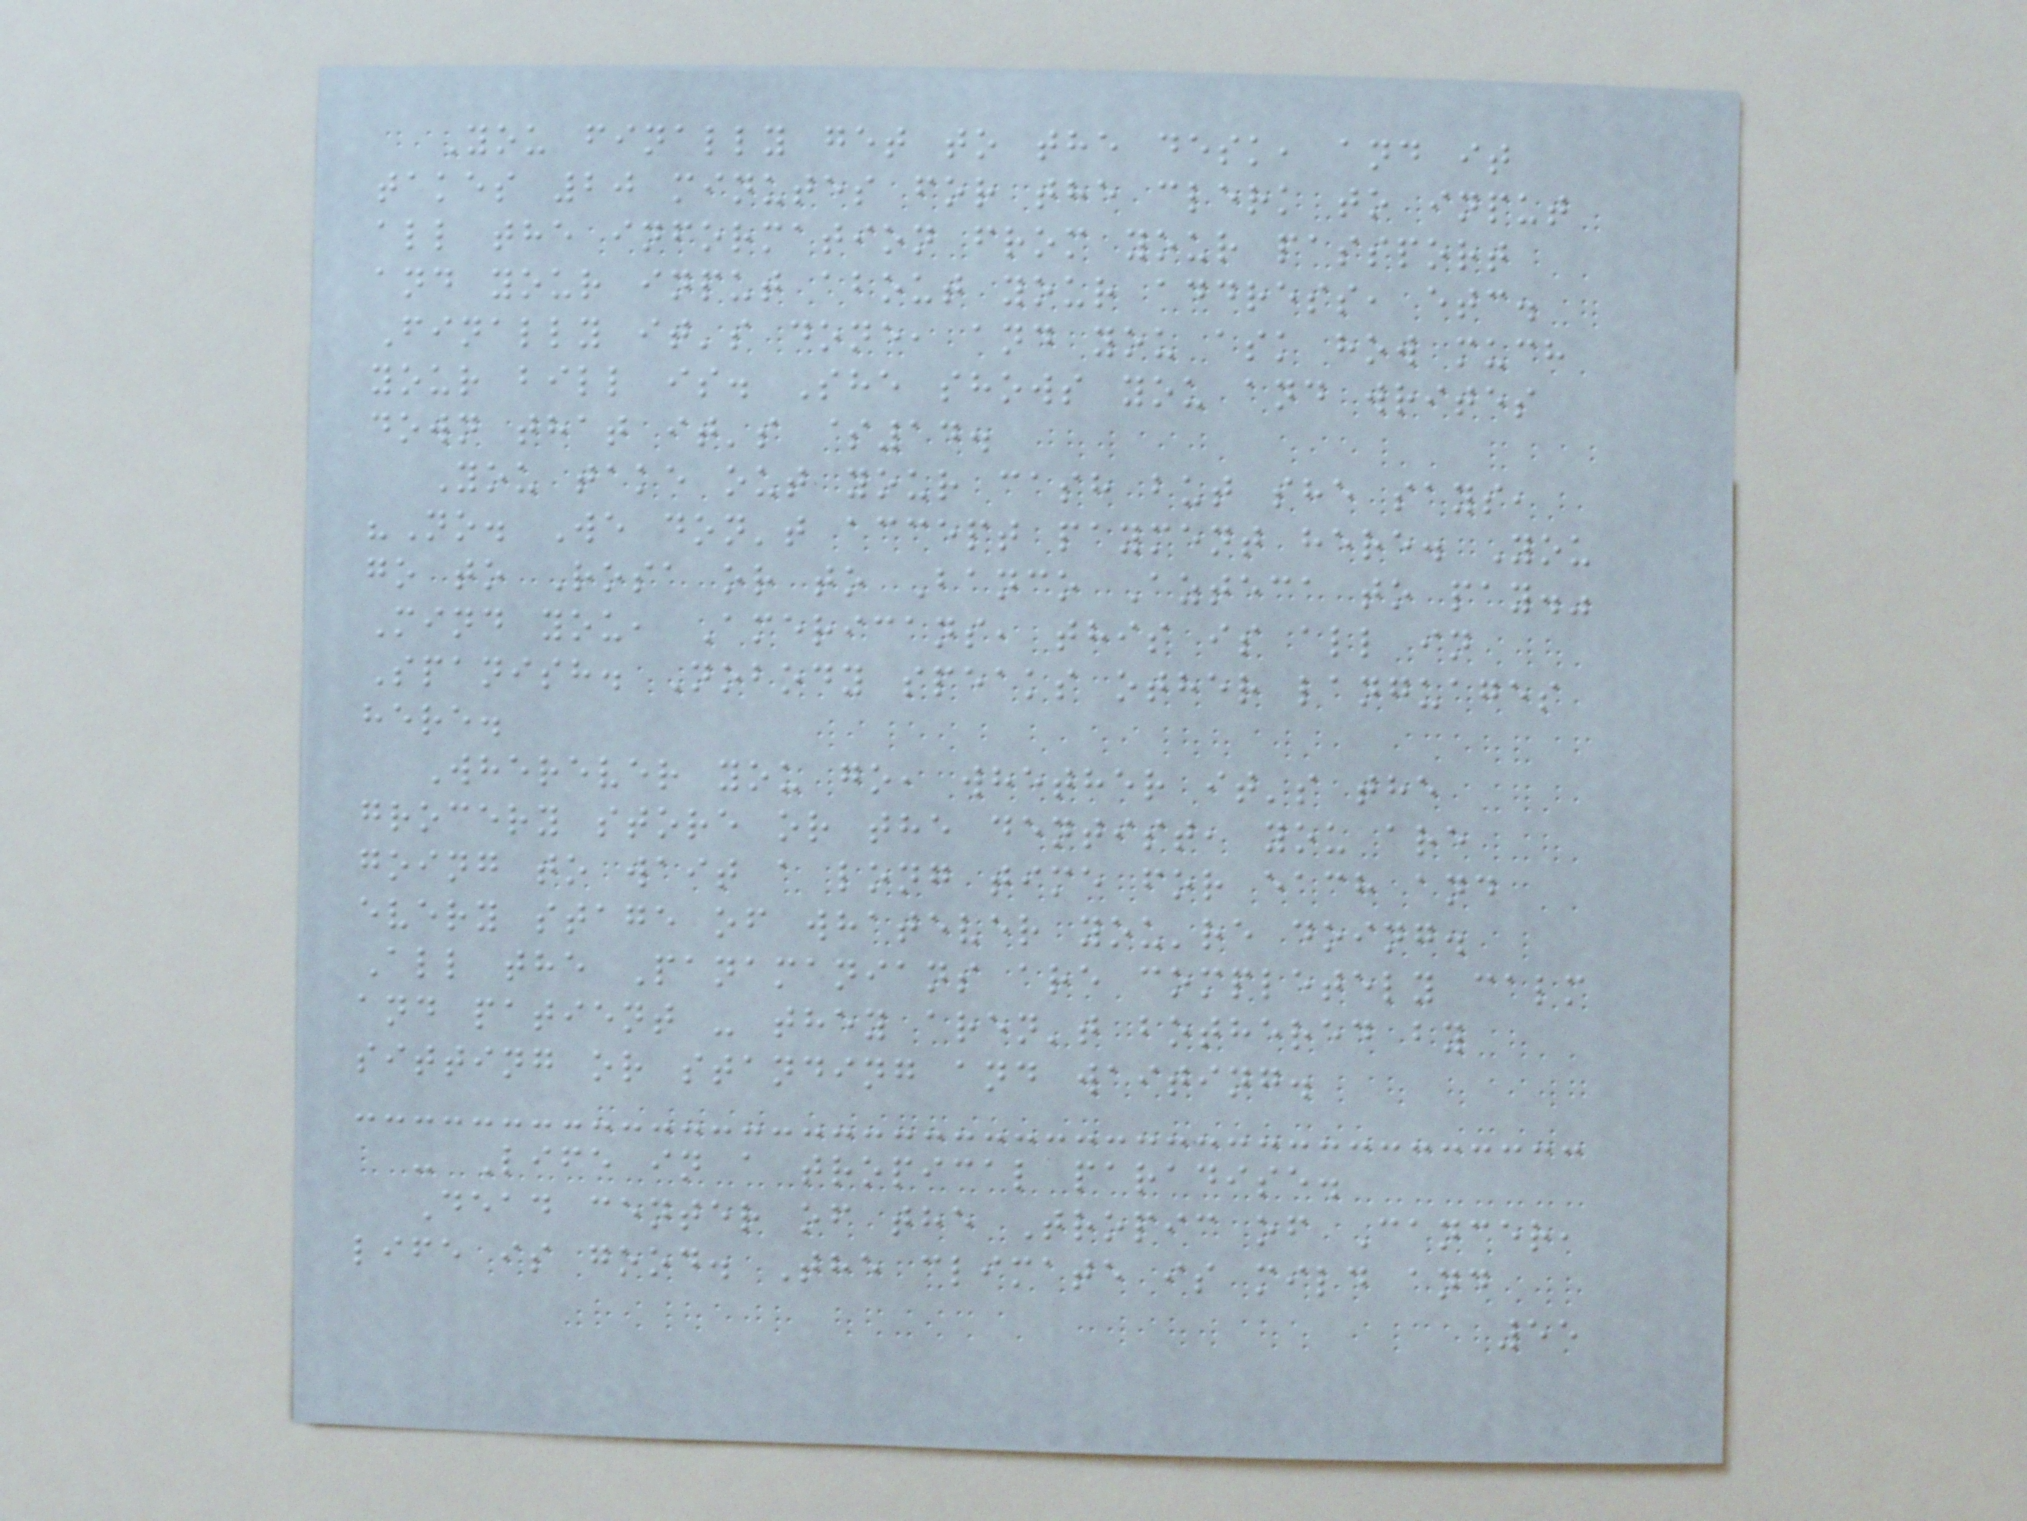You finally get to the desk, and it
takes 20 minutes for the clerk to input
all the information from your passport
and your input about your address, etc.
Finally it's done, and you ask how much
your bill is. She shows you and writes
down that it's $14.
You take out your cash but she says,
"No. We don't accept payment here. You
go to Rosa or to Banco Azteca to pay."
Mind you, Americans, this is all in
Spanish. Nobody speaks other languages
here.
Wherever you go, whether it's the
grocery store or the dentist, you are
going to wait a long time for each and
every stage of whatever you're doing.
All the Panamanians are completely calm
and patient - they aren't bothered by
sitting or standing and waiting.
- Life in a tropical paradise.
Dead center of the Tropic of Cancer,
life is good. The climate is mild and
55
